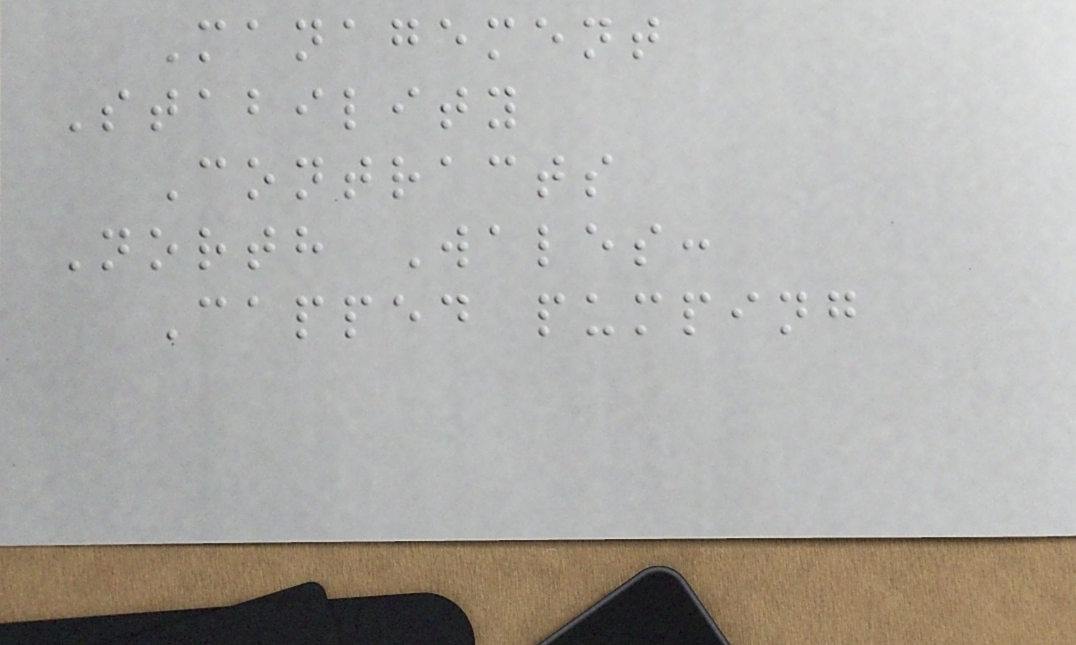Management
Stability
Contracts
North Wales:
Capped pumping
